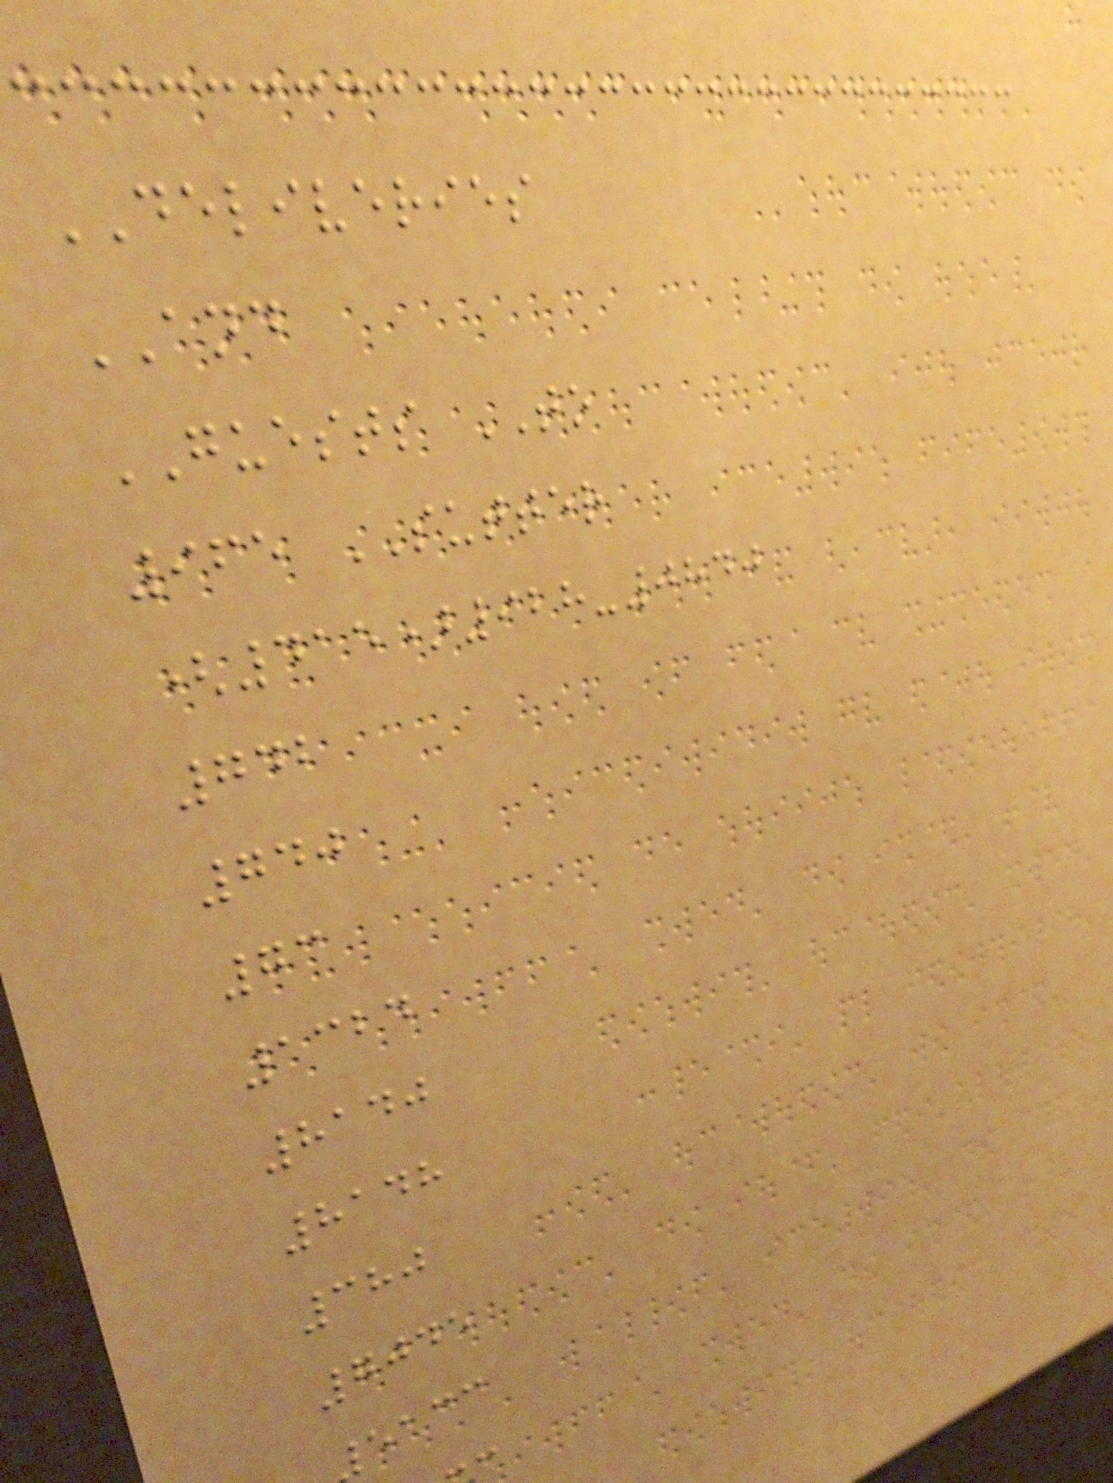DELIVERIES
AND
GUESTS TO
965 SUTTER
(415)928-0840
742
740
73
1324
8140
8148
380
7045
eacc
